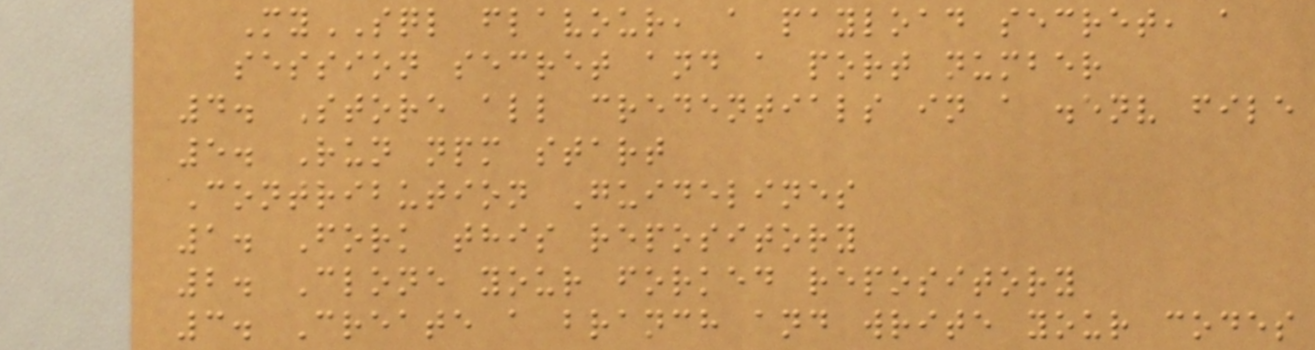MySQL flavour, a payload secret, a
session secret and a port number
4. Store all credentials in a .env file
5. Run npm start
Contribution Guidelines
1. Fork this repository
2. Clone your forked repository
3. Create a branch and write your codes
